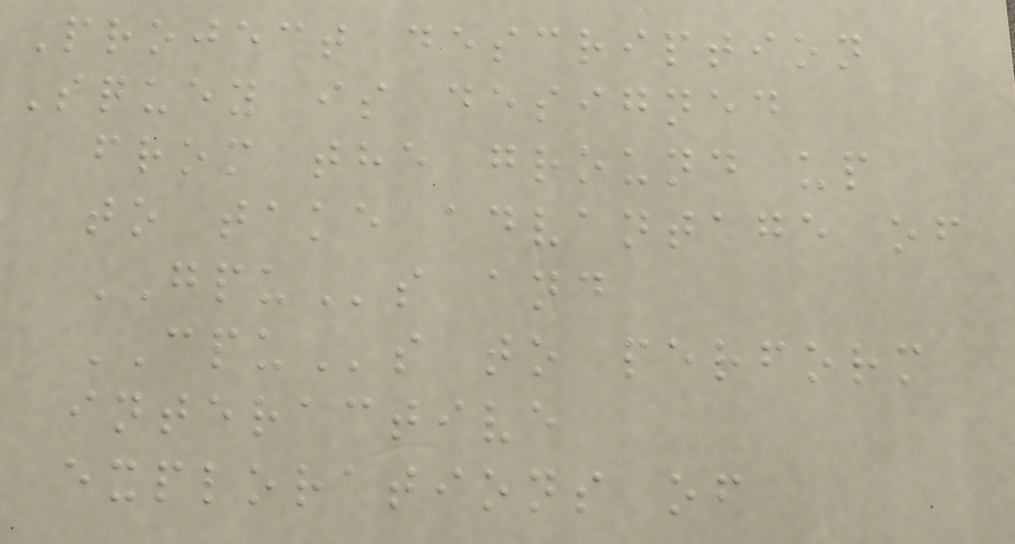Project description
Squey is designed
from the ground up
to take advantage of
GPUs and
CPUs to perform
interactive
explorations of
